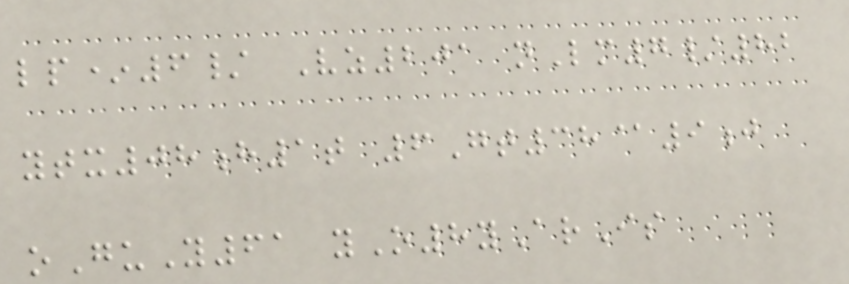lp*6/ Vz201 nLm7/82
ytx08h1t 6Gt38@9j
oGuY61 yO8yArIs
